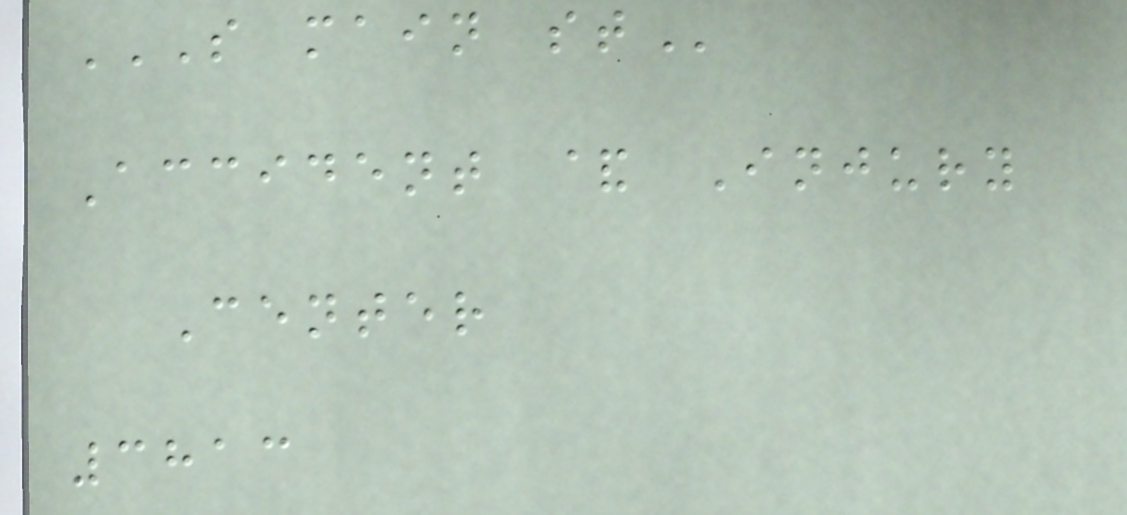S MAIN ST
Accident & Injury
Center
3813
